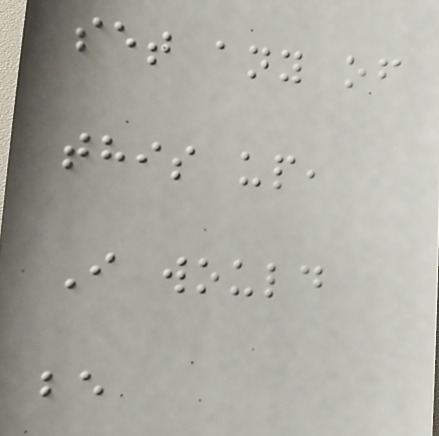set any of
this up,
I would
be
